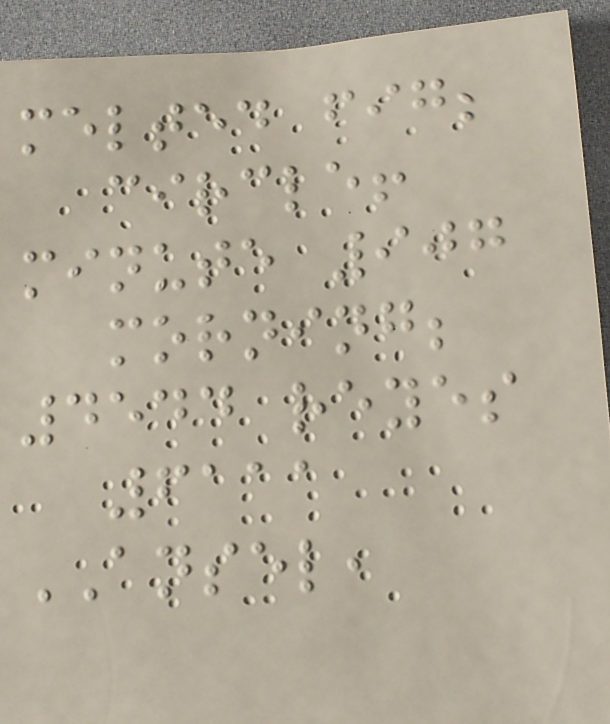melted fig;
circle!
minute 907
morning;
4544 reyes
6111
ANSEL,
